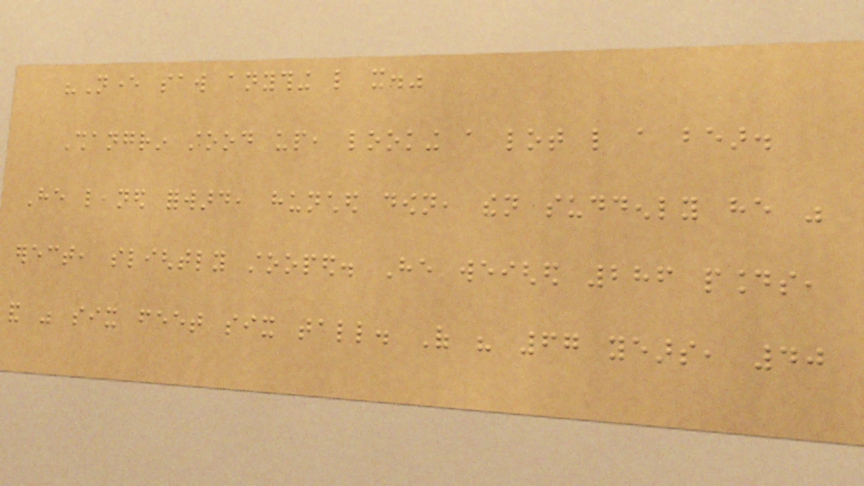"Never saw anything like it."
Shangrin stood up, looking a lot like a bear.
He leaned forward, hunched down, then suddenly he was
erect, slightly stooped. He weighed 286 pounds,
and was six feet six tall. Of his 67 years, 40
